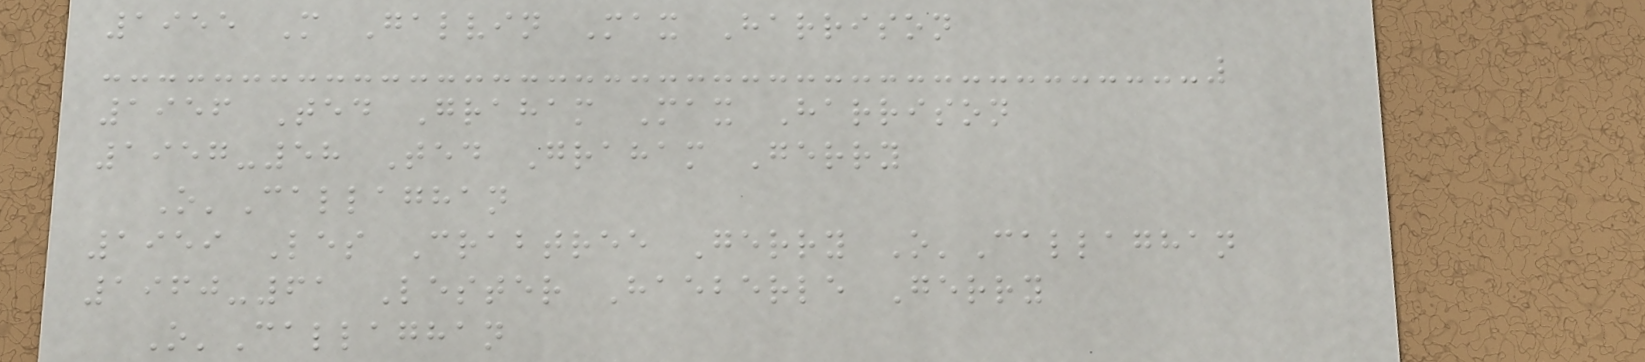1955 M Galvin Max Harrison
1956 Ted Graham Max Harrison
1957-58 Ted Graham Gerry
O'Callaghan
1959 Les Crabtree Gerry O'Callaghan
1960-61 Lester Haeberle Gerry
O'Callaghan
